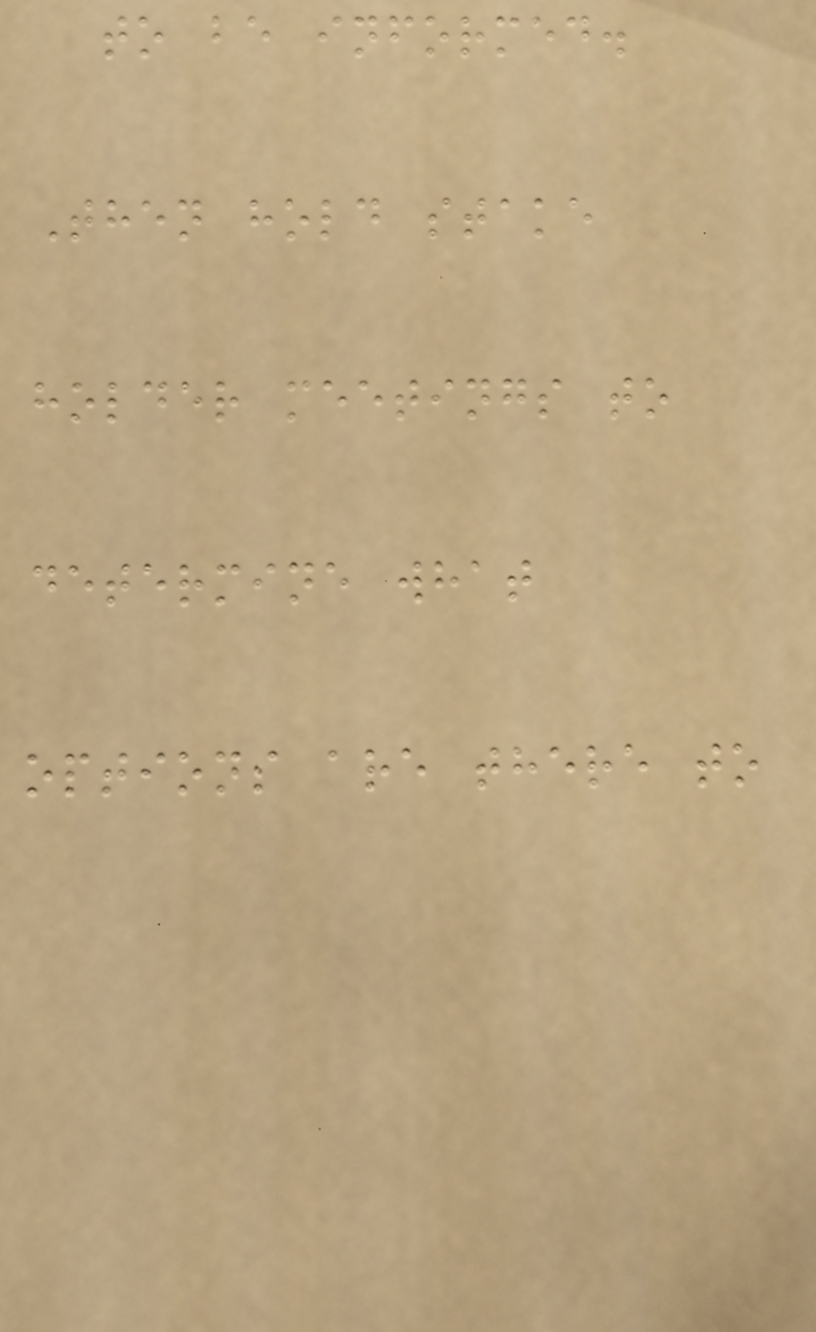to be informed.
Then hold stake
holder meetings to
determine what
options are there to
